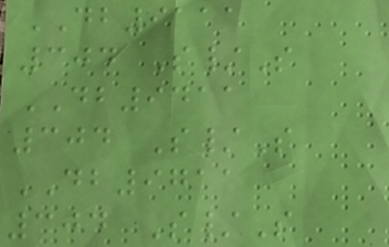DB9111
304 S/S
DB9411
304 S/S
DB9711
304 S/S
